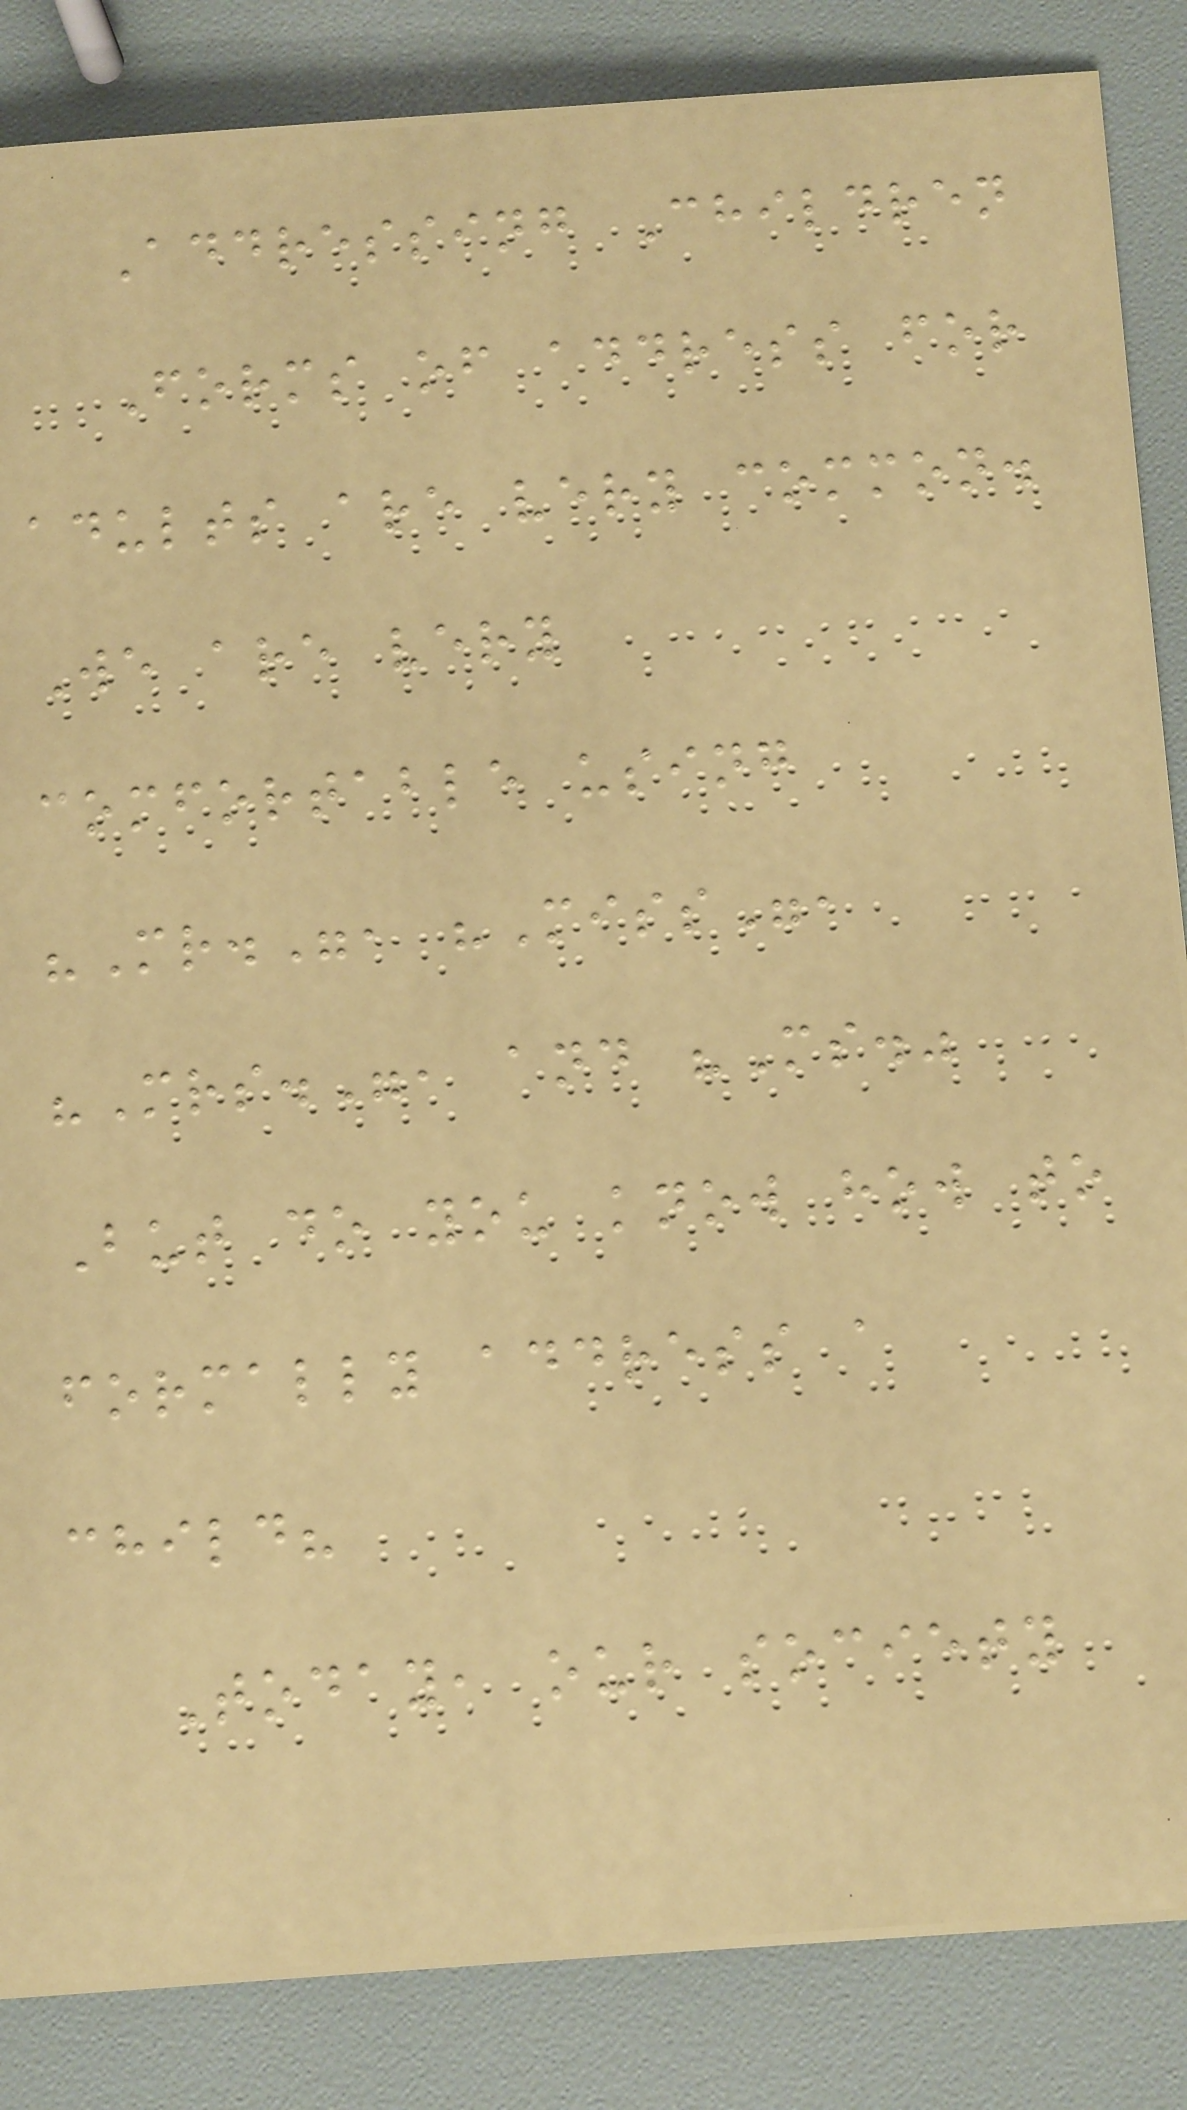Addressing Children
Forms of address for
adults are very common.
We are very
comfortable using
"Mr.", "Miss",
"Mrs.", and "Ms."
But do you know how to
formally address a
child?
Today, our society
